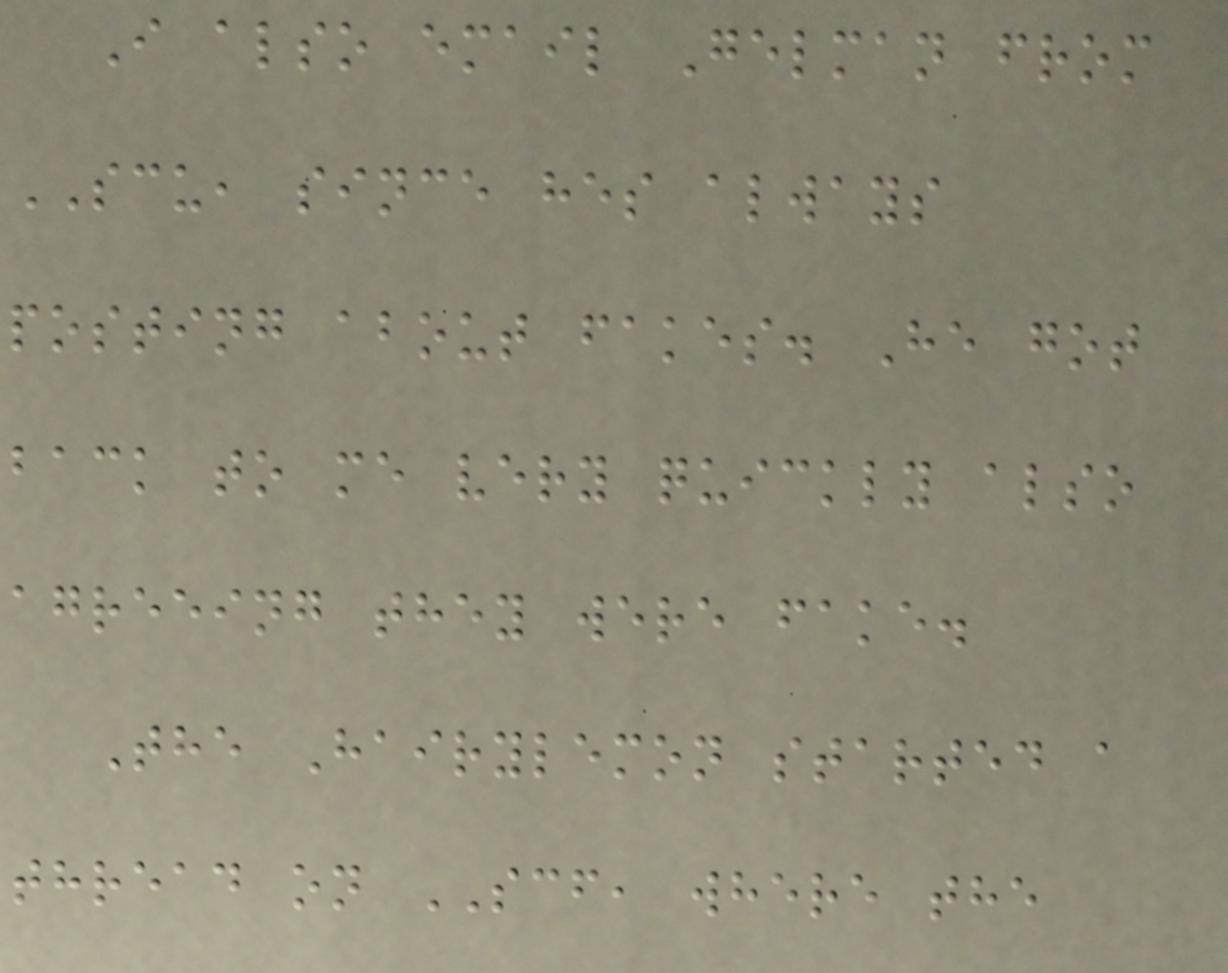I also email Gelman from
SCU, since hes always
posting about fakes. He got
back to me very quickly also
agreeing they were fake.
The Hairylemon started a
thread on SCF, where the
